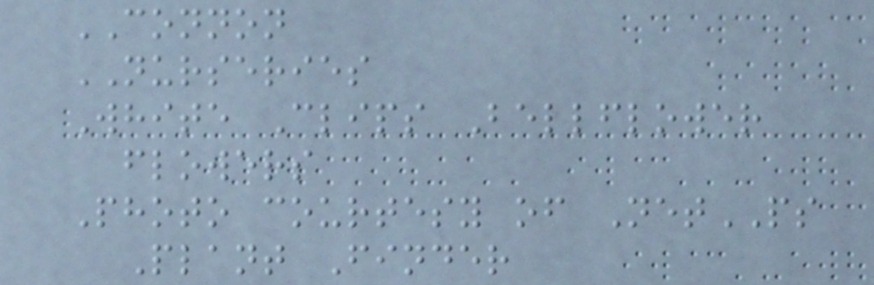CONNON
NURSERIES
White Clips Bellflower
flowers
Photo courtesy of NetPS
Plant Finder
